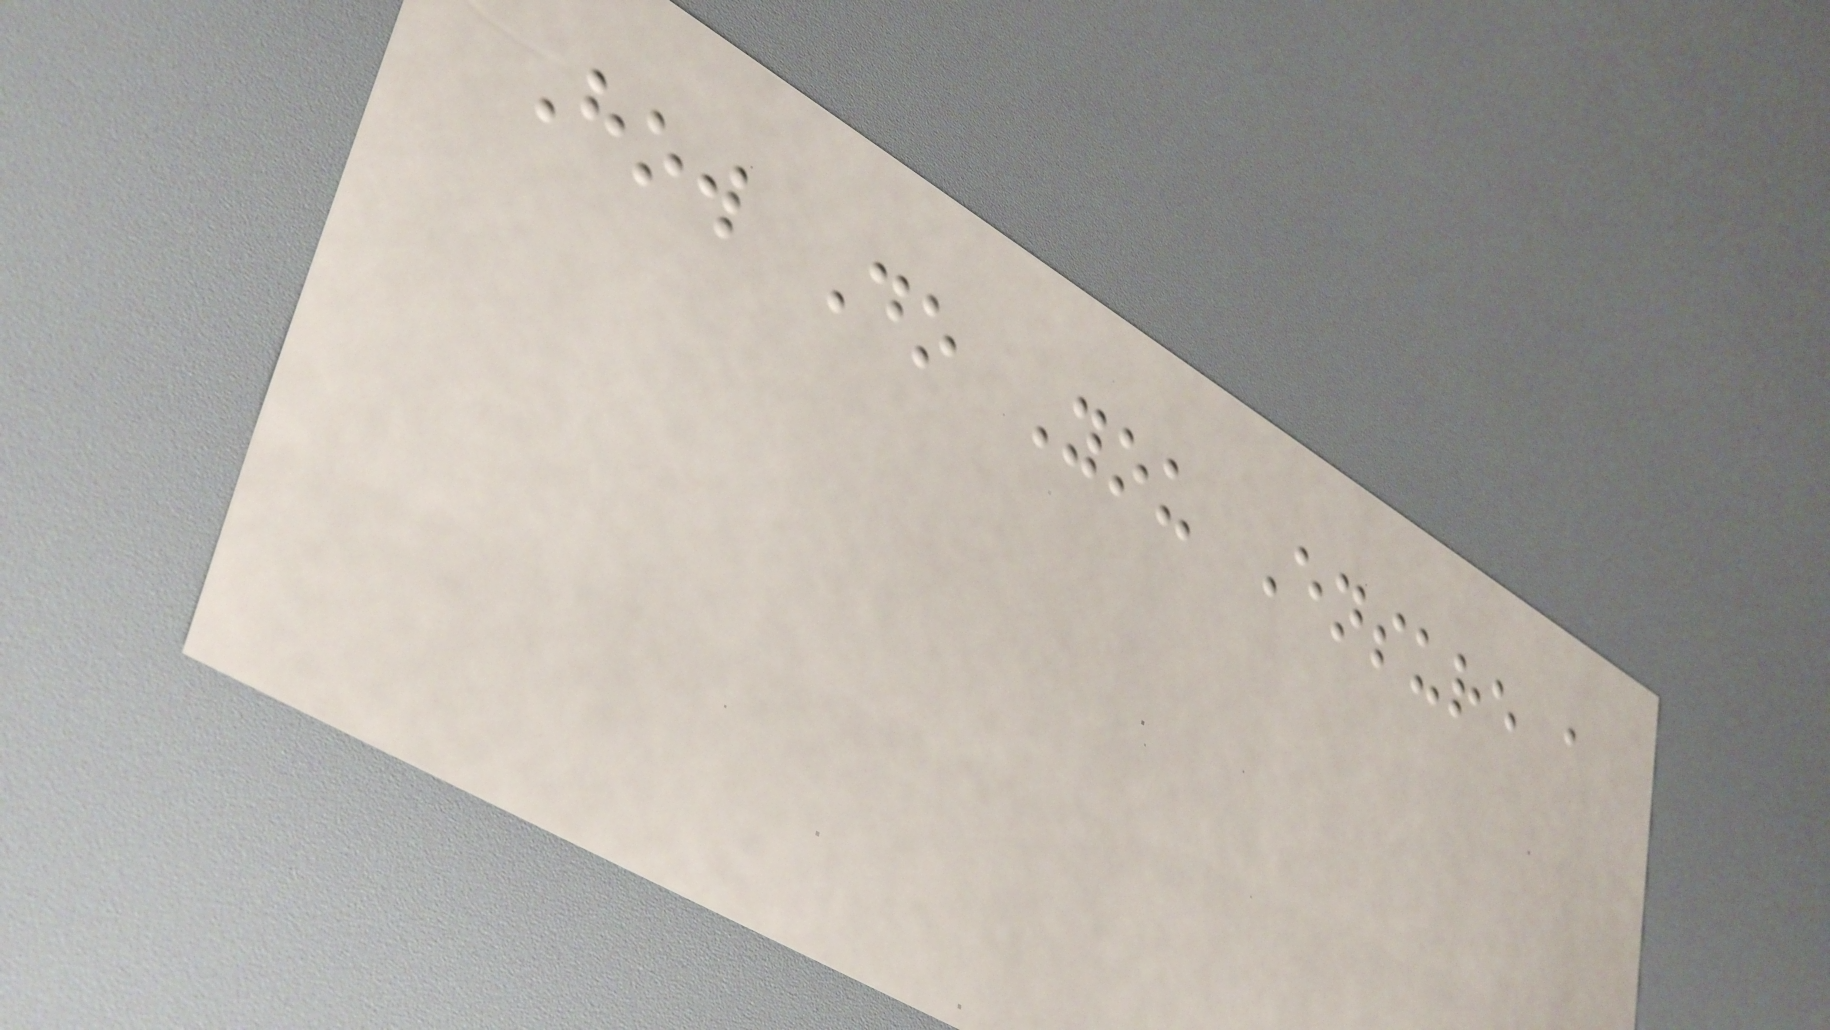How Do You Ensure a
